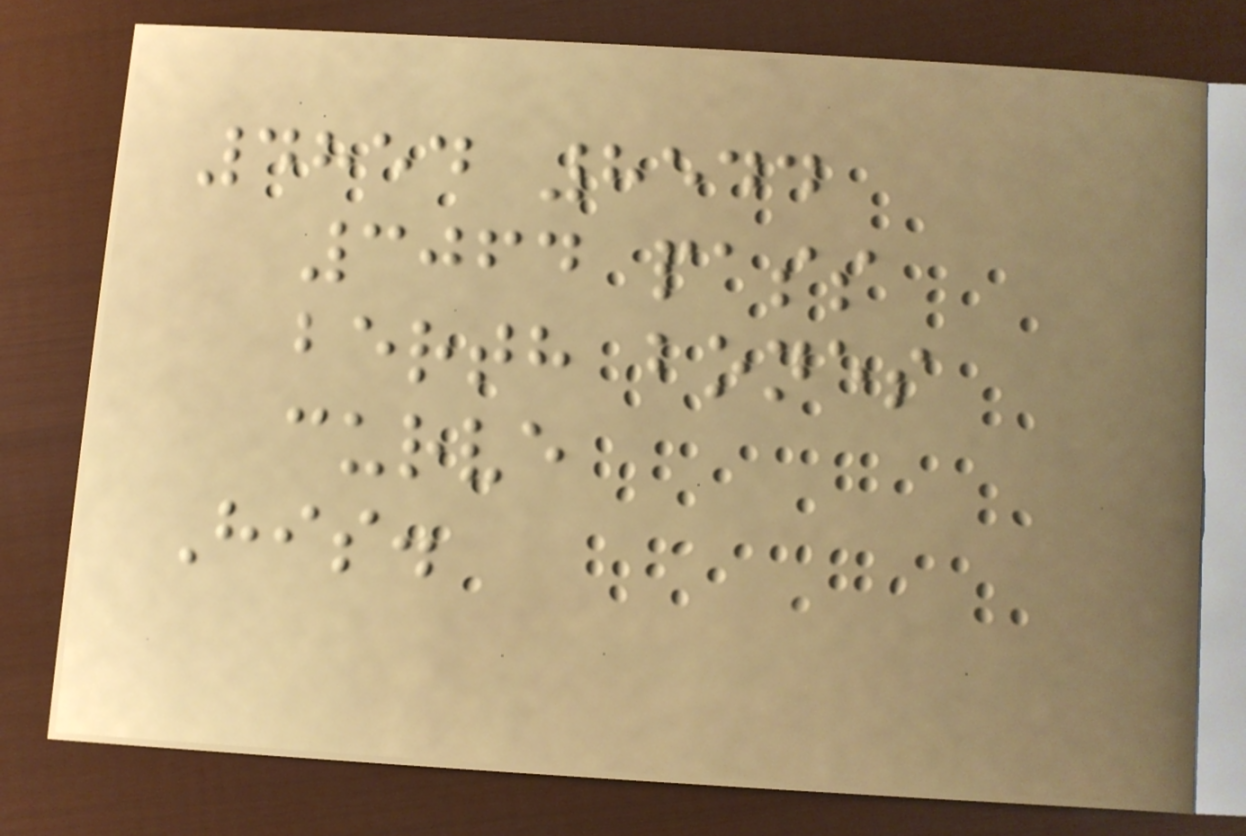4854 8544
3064 pass
berth bones
curve
His.
